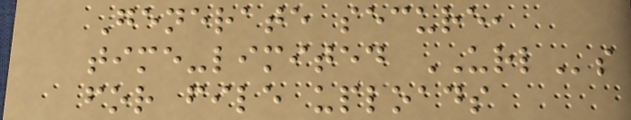Generate secure,
time-limited URLs
for file uploads
